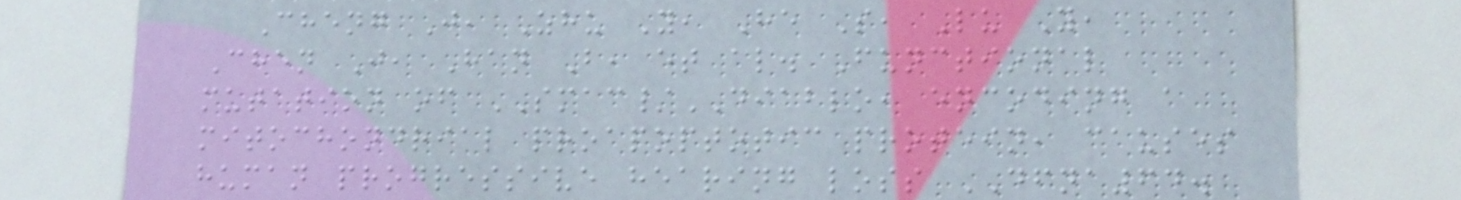Cheng J, Zhu Y, He S, Lu Y,
Chen J, Han B, et al. Functional
mutation of SMAC/DIABLO, encoding a
mitochondrial proapoptotic protein, causes
human progressive hearing loss DFNA64.
